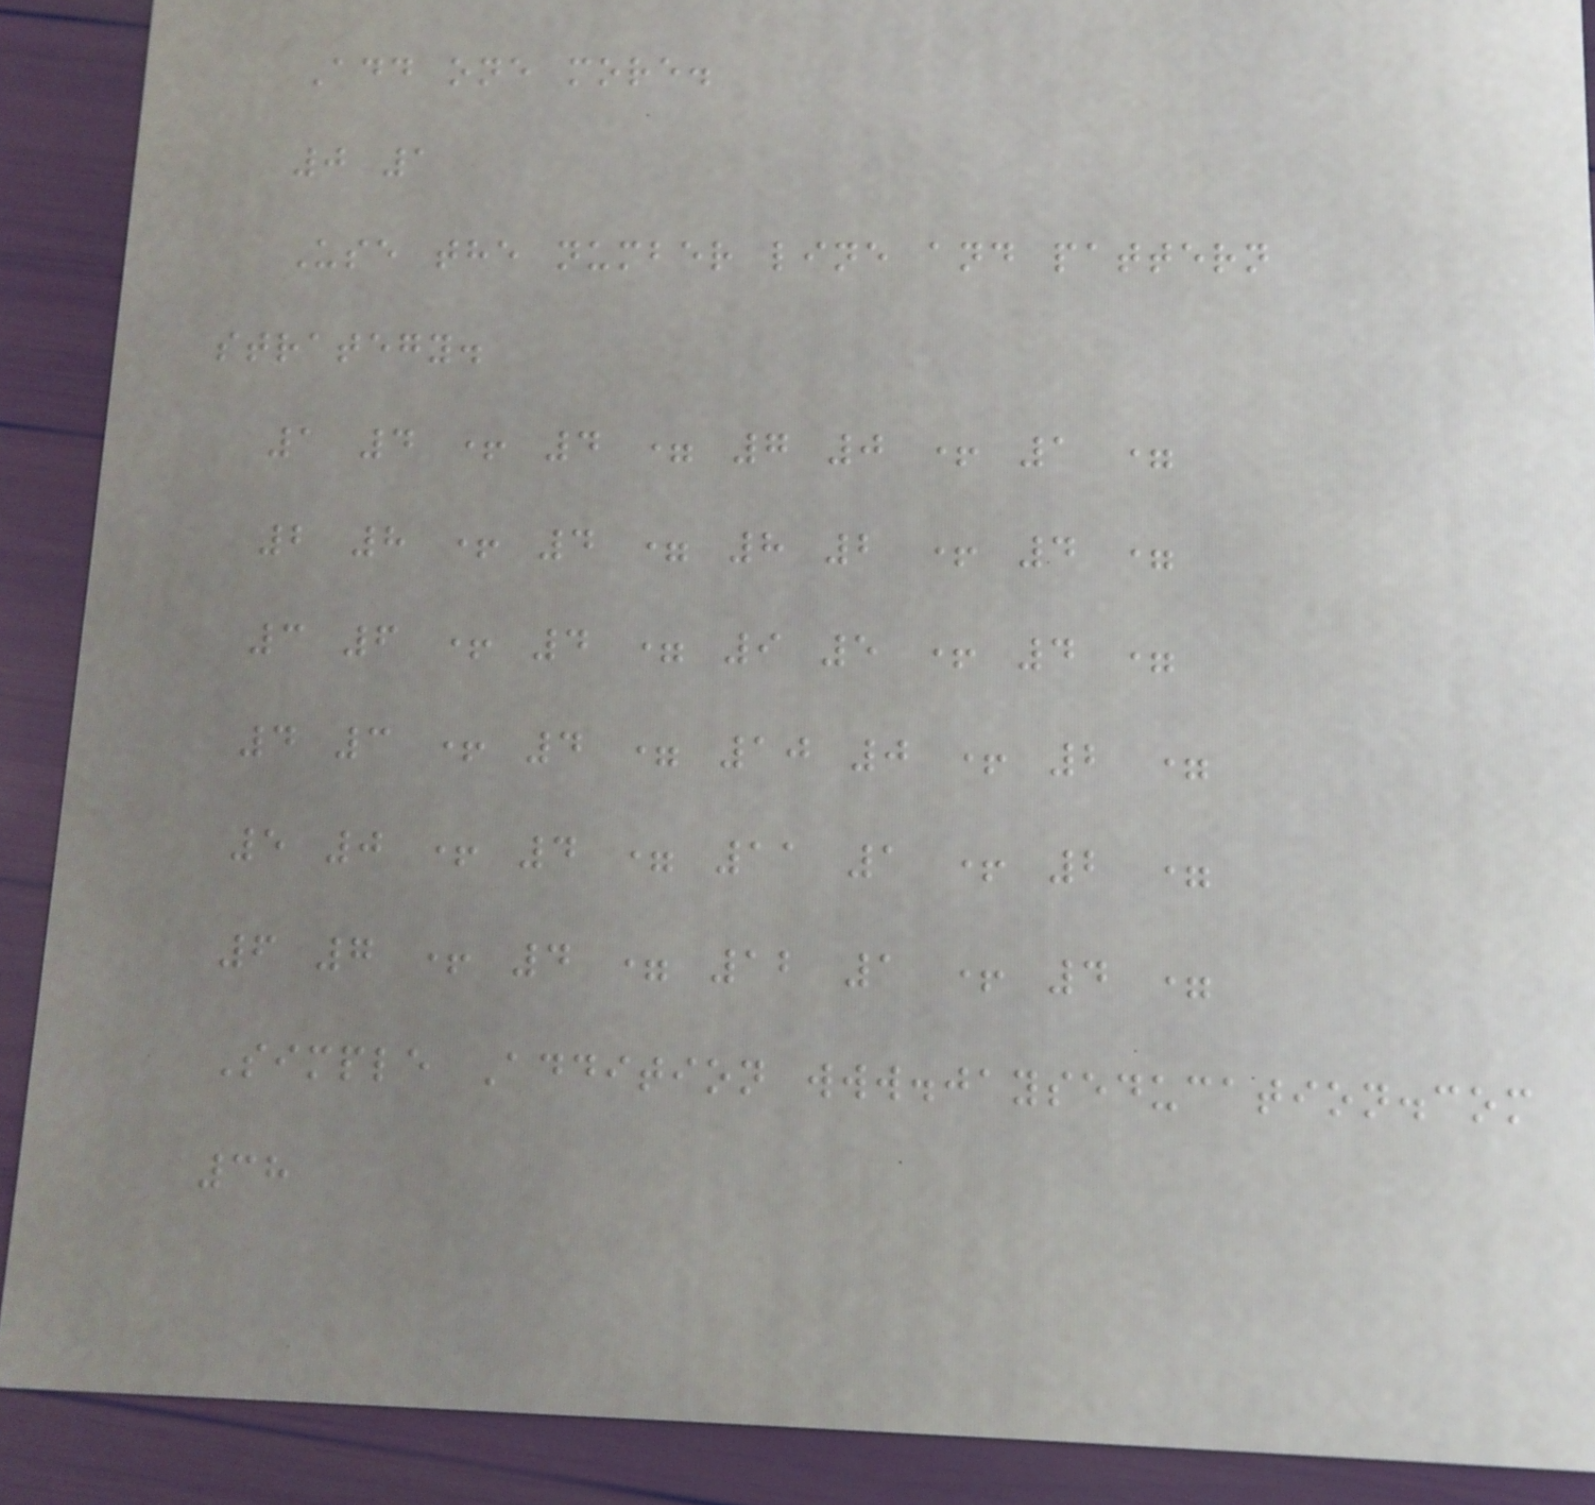Add one more.
0 1
Use the number line and pattern
strategy.
1 4 + 4 = 7 0 + 1 =
2 8 + 4 = 8 2 + 4 =
3 6 + 4 = 9 5 + 4 =
4 3 + 4 = 10 0 + 2 =
5 0 + 4 = 11 1 + 2 =
6 7 + 4 = 12 1 + 4 =
Simple Addition www.jayseducation.com
38
